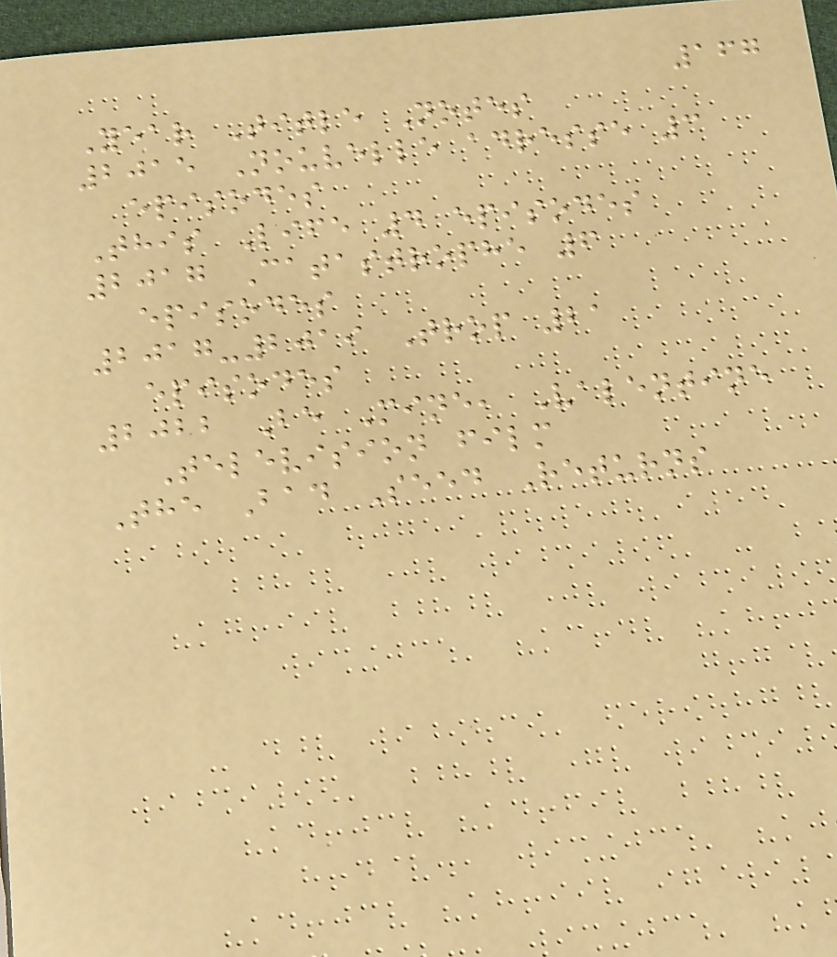167
Year Title Notes
2015 Nouvelle adresse 3
episodes
This Life 4 episodes
2017 Catastrophe 6
episodes
2017-2019 Trop 21
episodes
2022 Be Mine, Valentine
Television film
The Bad Seed Returns
